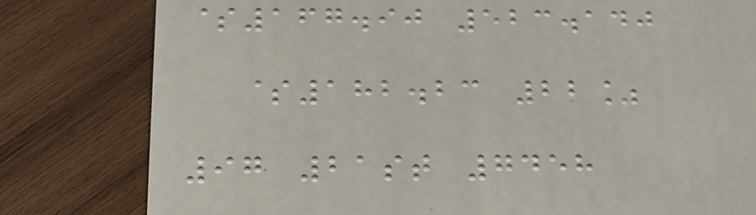$167.90 523.140
$182.23 22%
97 21st 7458
